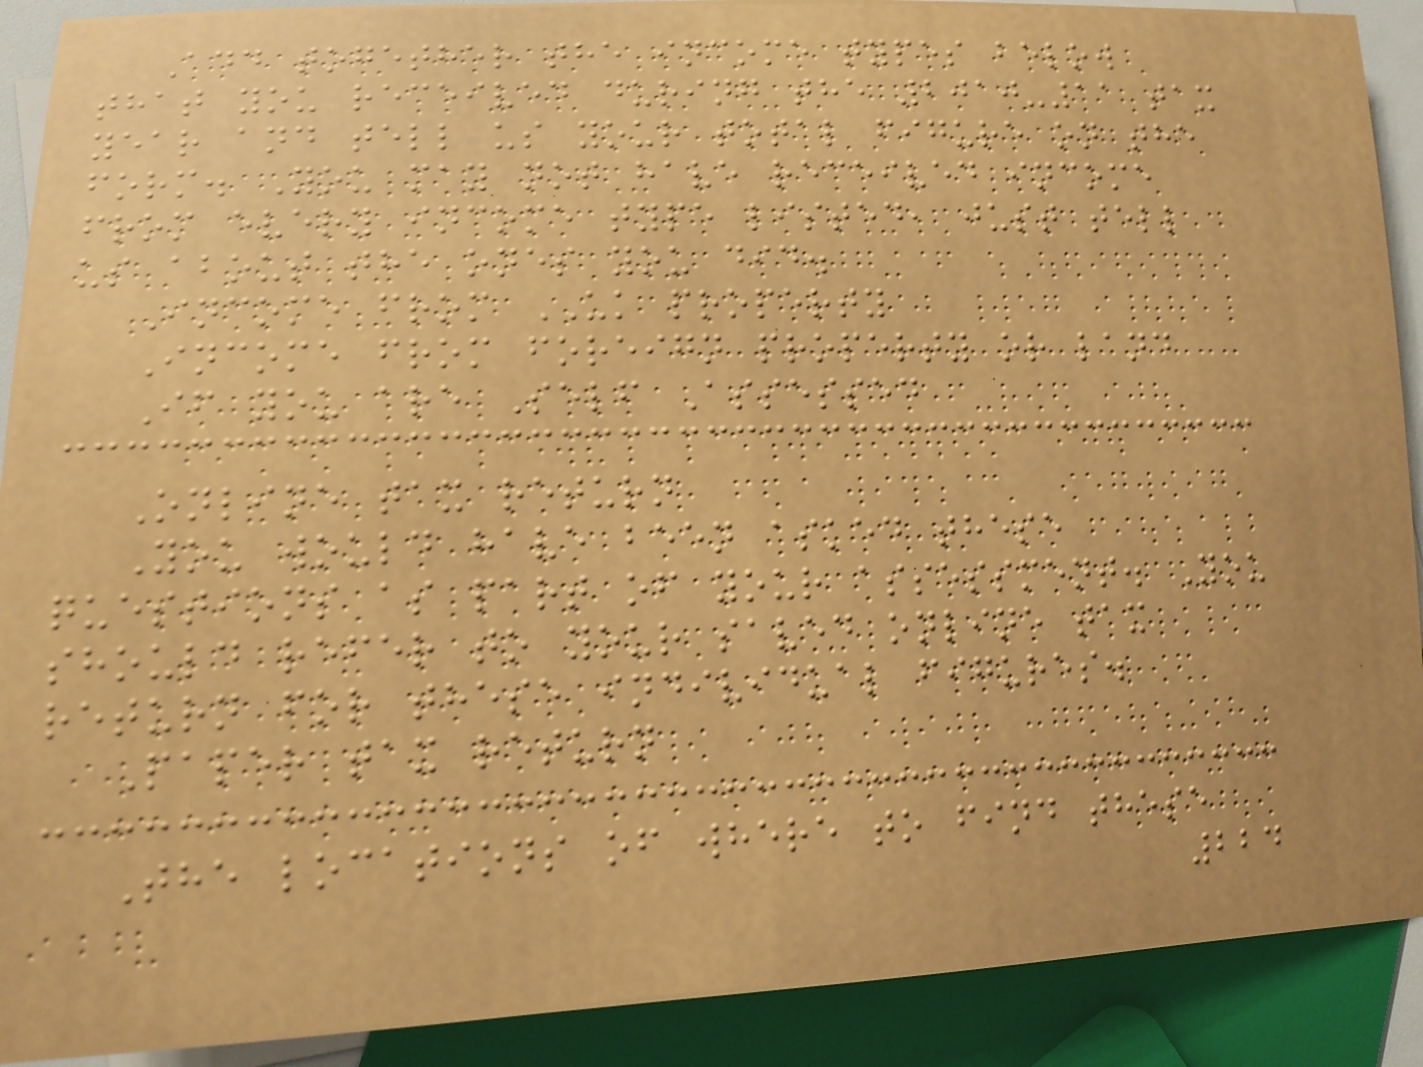Add together the income types below
that you received during the 2010-11 tax
year and tell us your total figure on the
form. You may not have received income
from every income type listed, just tell
us about the ones you did.
Income from UK property
Income from foreign property or land
If you are Self Assessed
Online tax return
You would have been asked these
questions as part of your assessment. You
should refer to your saved online tax
return for these individual figures.
Paper tax return
The locations of where to find these
224
